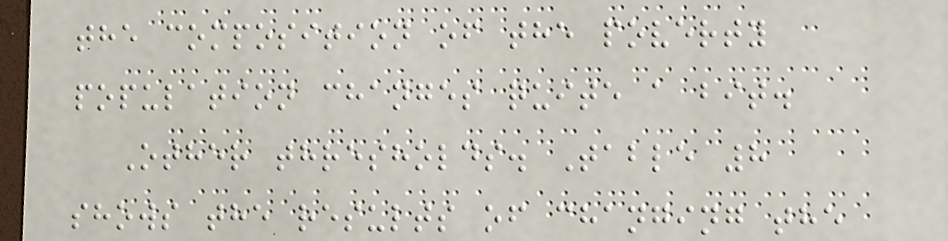the composition of the poverty
population changes quite a bit.
Other thresholds. Table 8
shows the results of changing the
